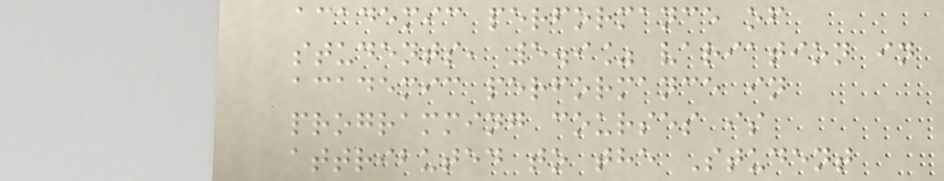academic performance of
students, 5.9% variation in
academic performance in
programming courses is
attributed to the Student
